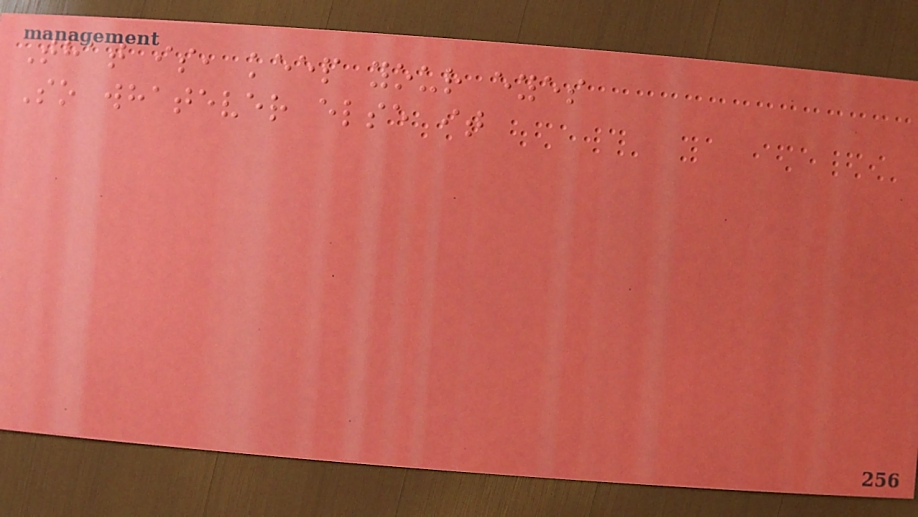That is, keep your eyes
So whatever else it
